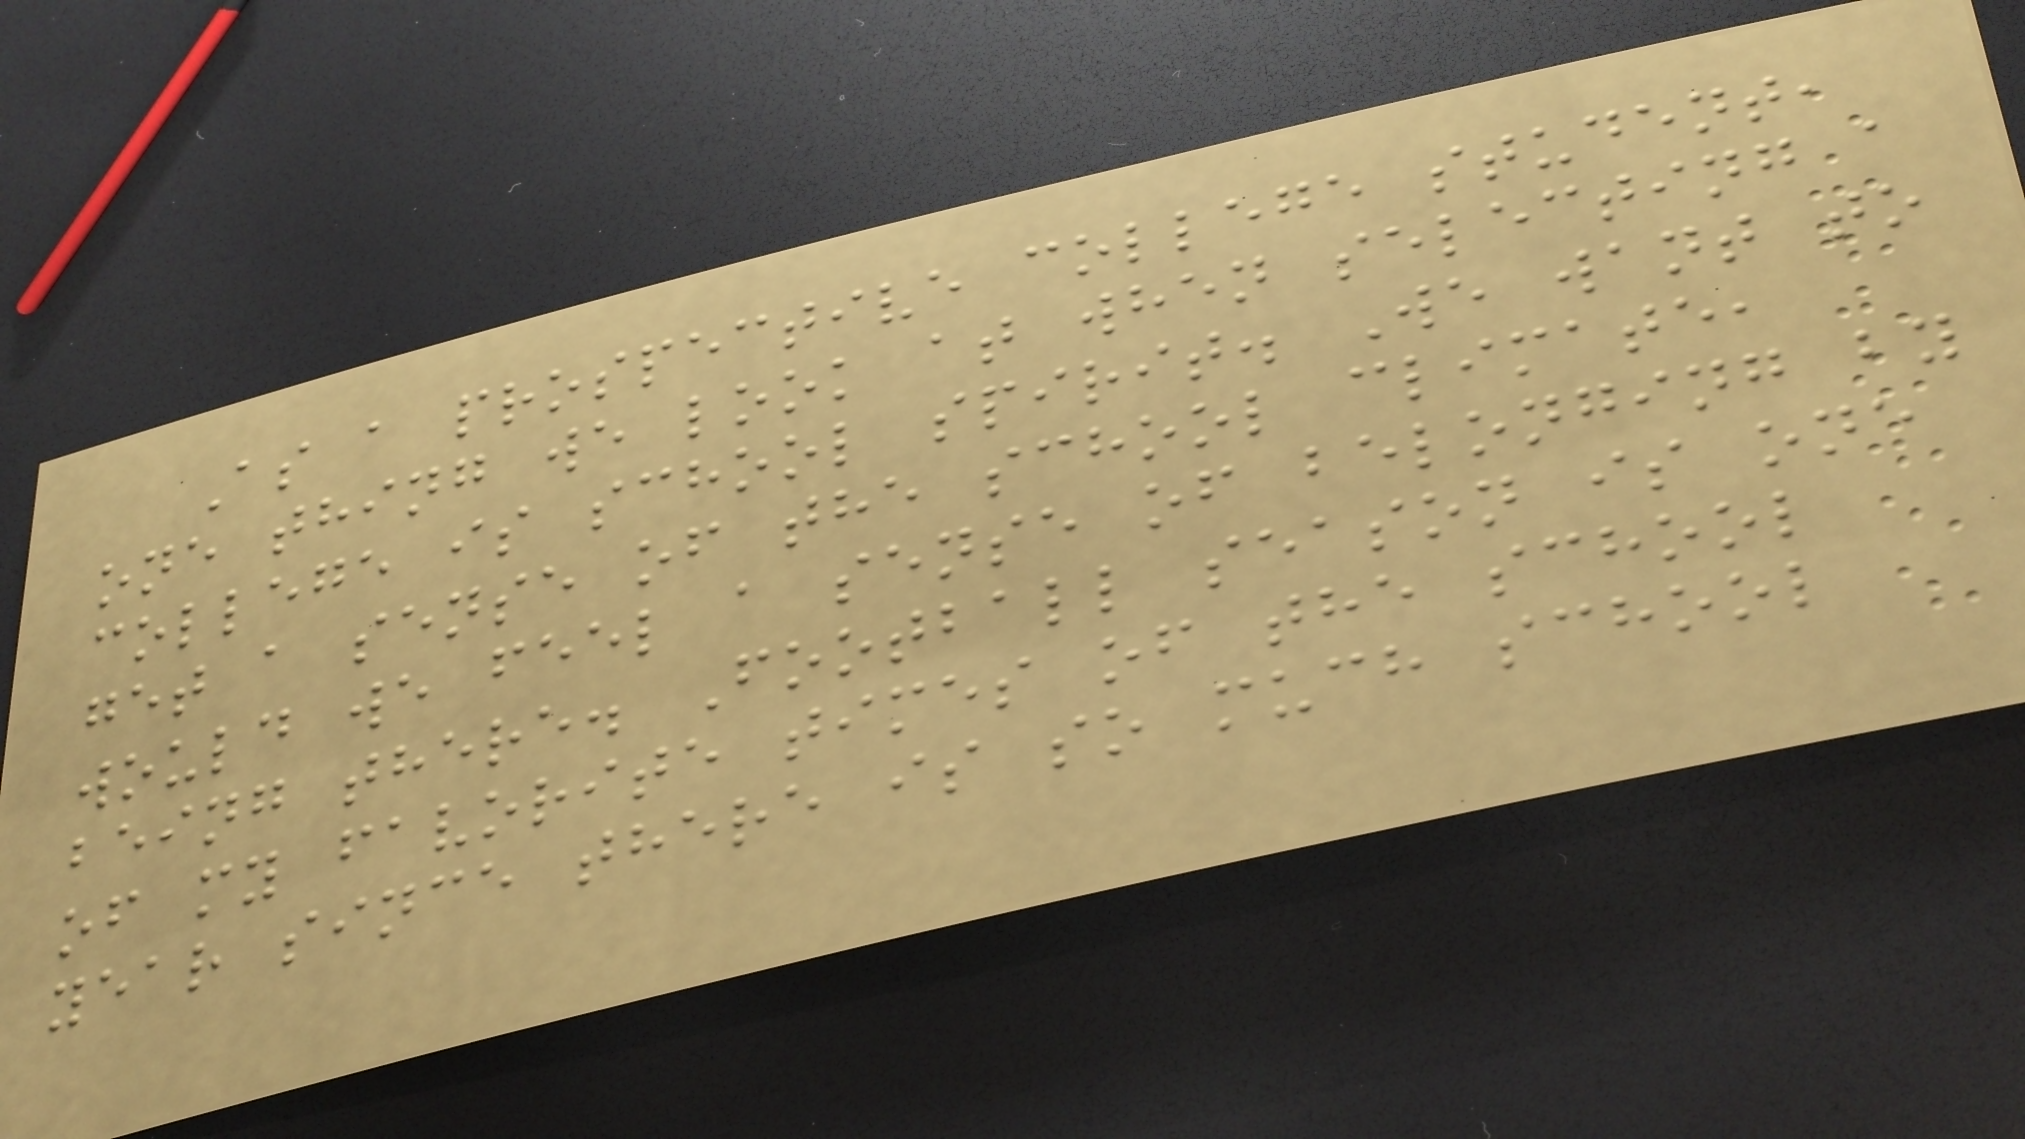As a prospective college student,
one thing we look at when selecting a
college is school spirit. We want to
get a sense of the school climate,
would we feel a sense of belonging by
being there. Football season is one
of my favorite times of the school
year since there is so much school
